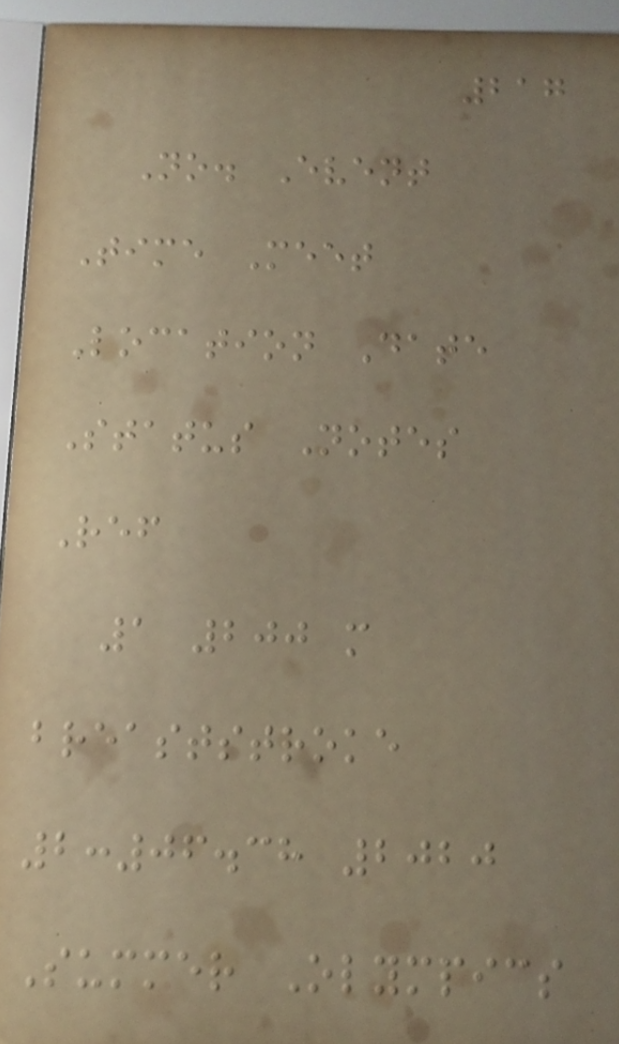217
No. Event
Time Meet
Location Date
Status Notes
Ref
1 200 m
breaststroke
2:06.38 2020
Summer Olympics
